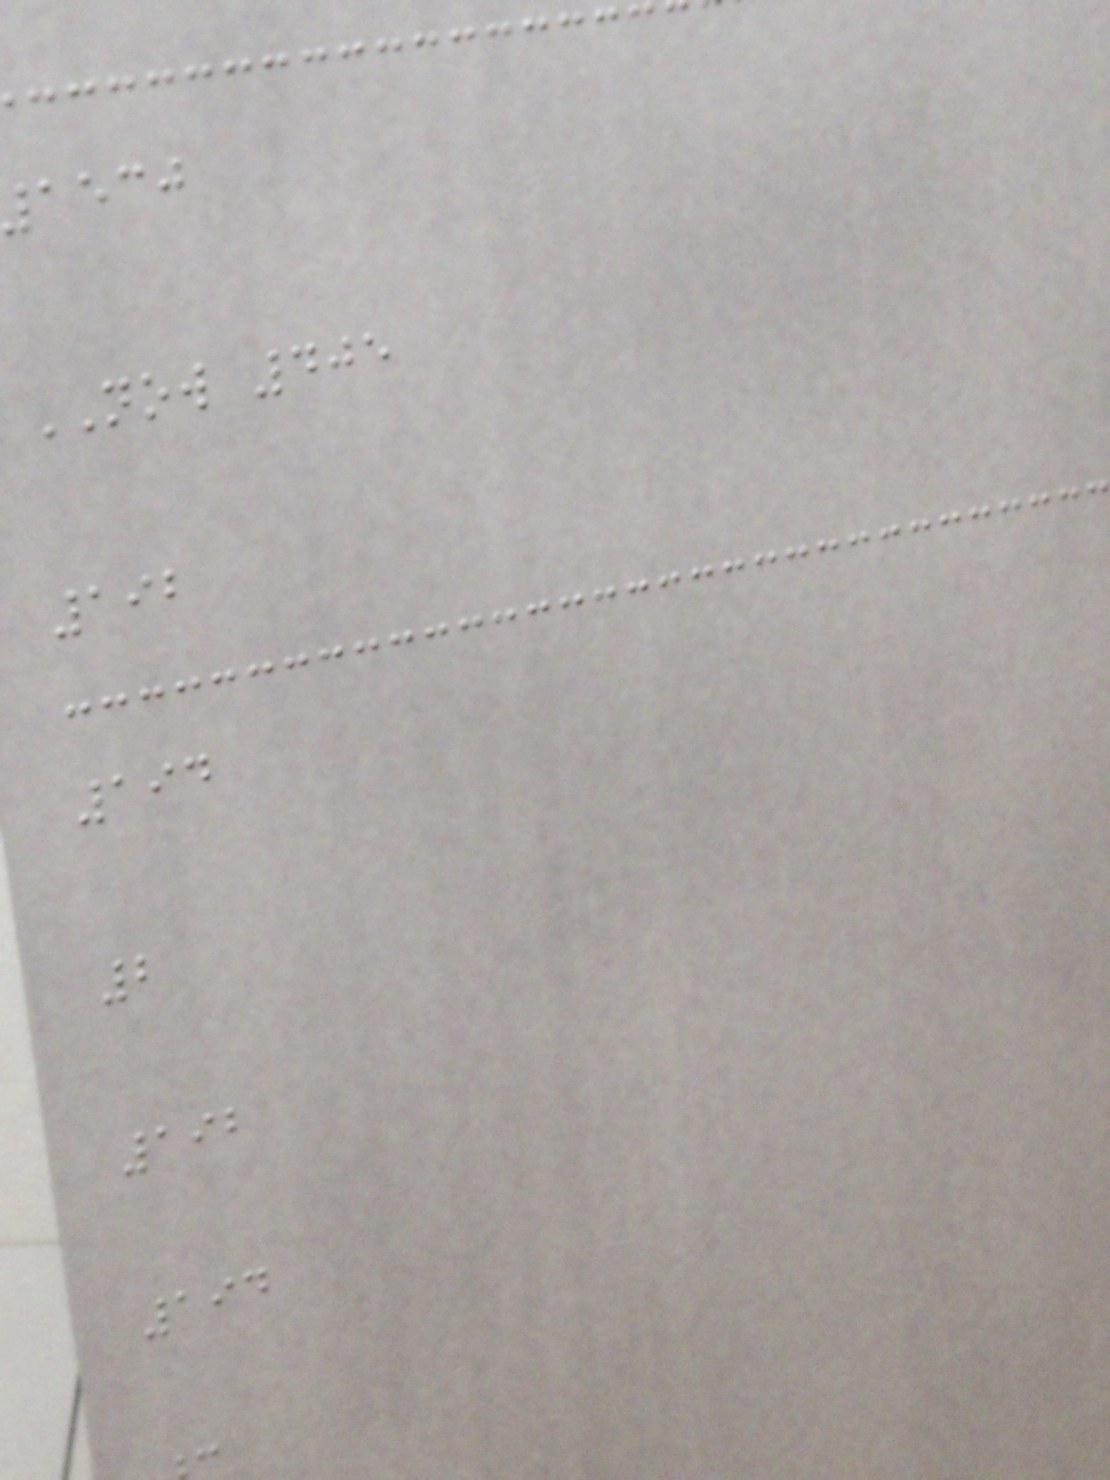aecj
NOW 405
192
194
2
192
194
